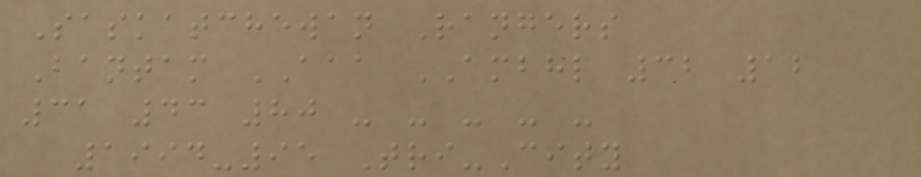Saskatchewan Rangers
Bantam AAA AMBHL 32 12
31 43 80 - - - - -
1994-95 Tri-City
